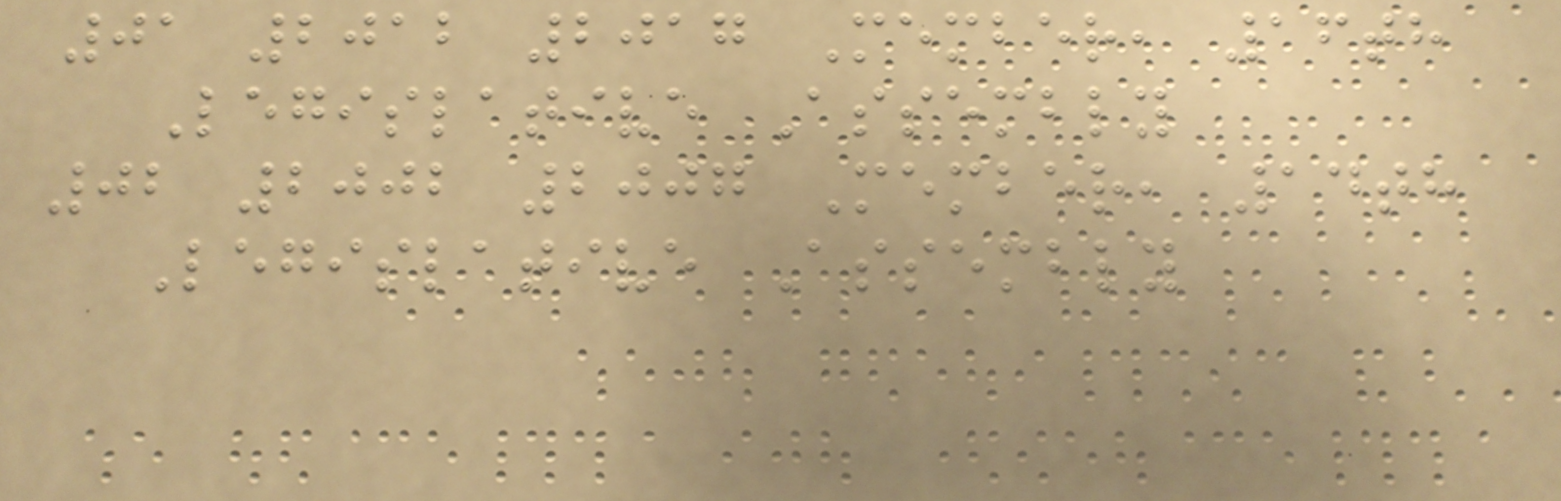01 2012 2017 Member, 16th
Legislative Assembly
02 2002 2007 Member, 14th
Legislative Assembly
